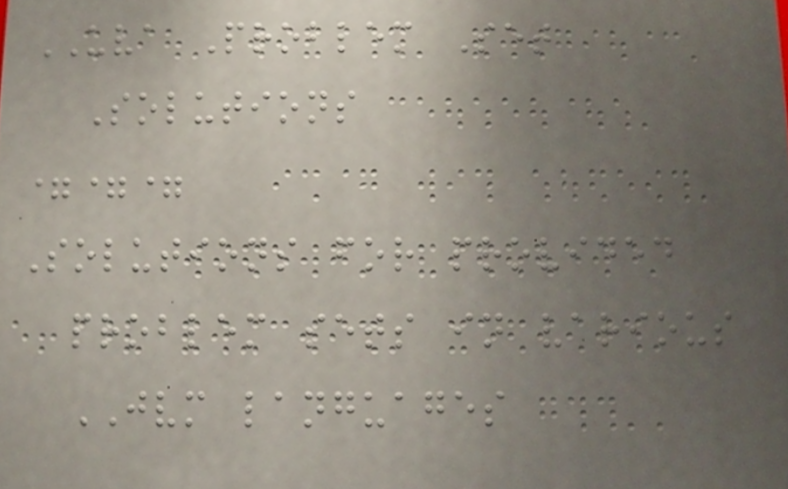UVA Problem Set
Solutions
===
Solutions for provided
problem sets in various
JVM languages
